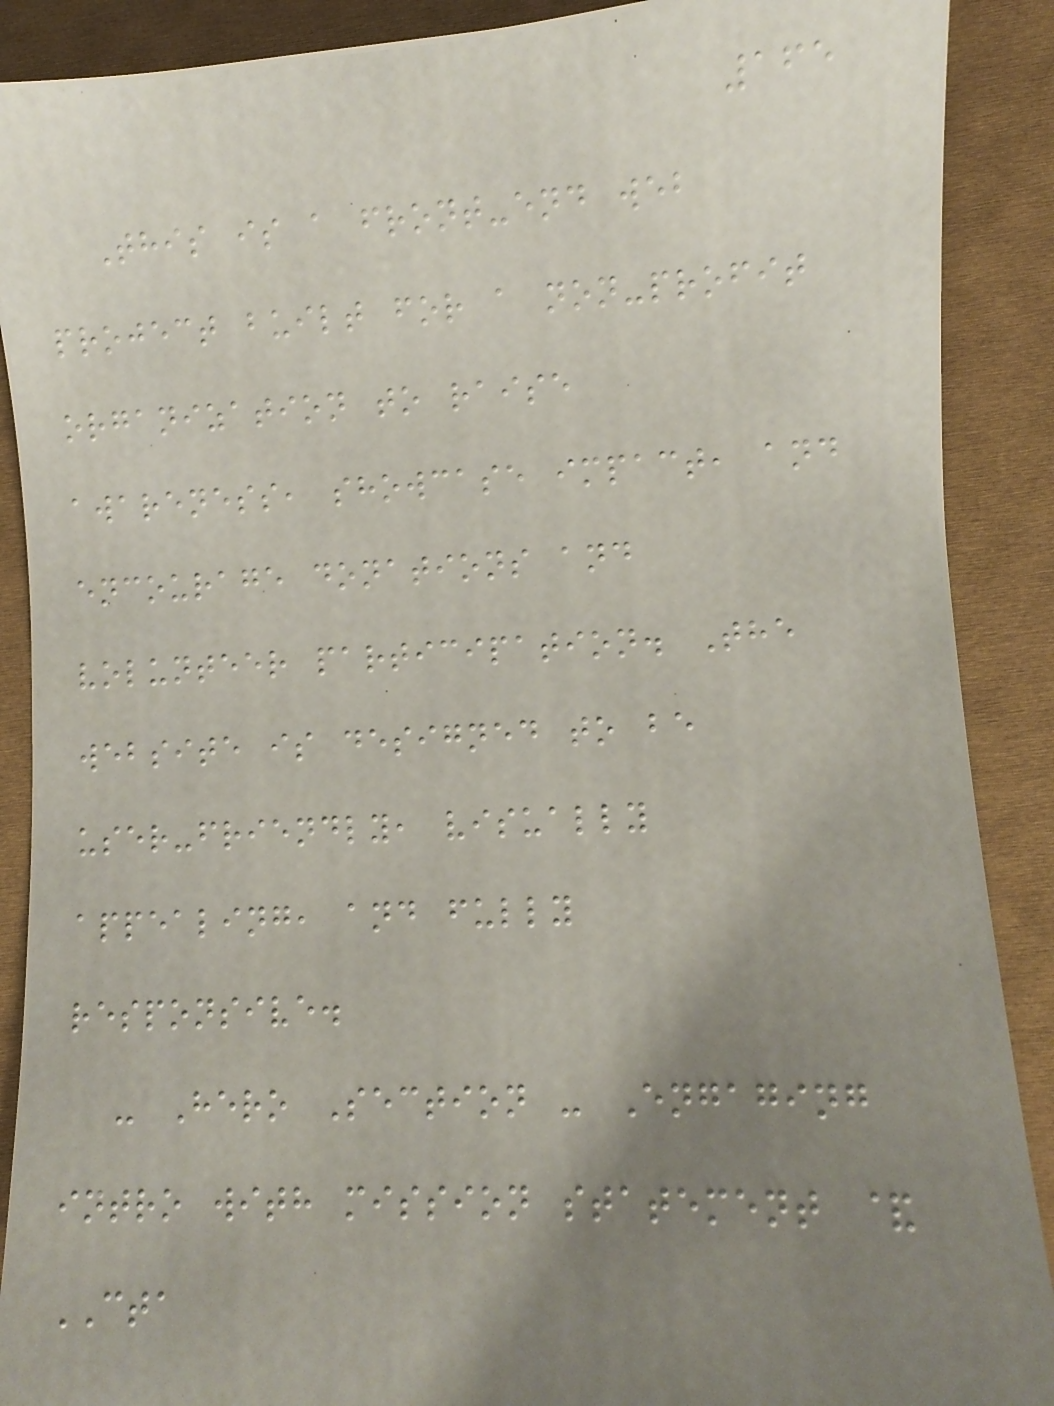165
This is a front-end web
project built for a non-profit
organization to raise
awareness, showcase impact, and
encourage donations and
volunteer participation. The
website is designed to be
user-friendly, visually
appealing, and fully
responsive.
- Hero Section - Engaging
intro with mission statement &
CTA
